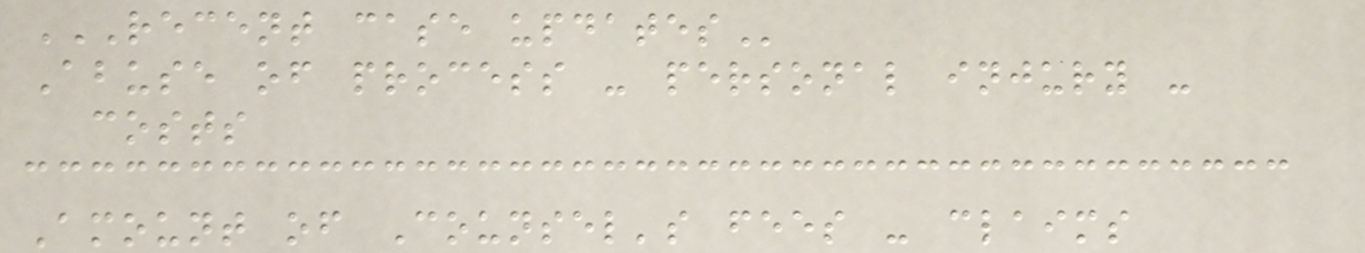RECENT CASE UPDATES
Abuse of process - personal injury -
costs
Amount of Counsel's fees - claims
